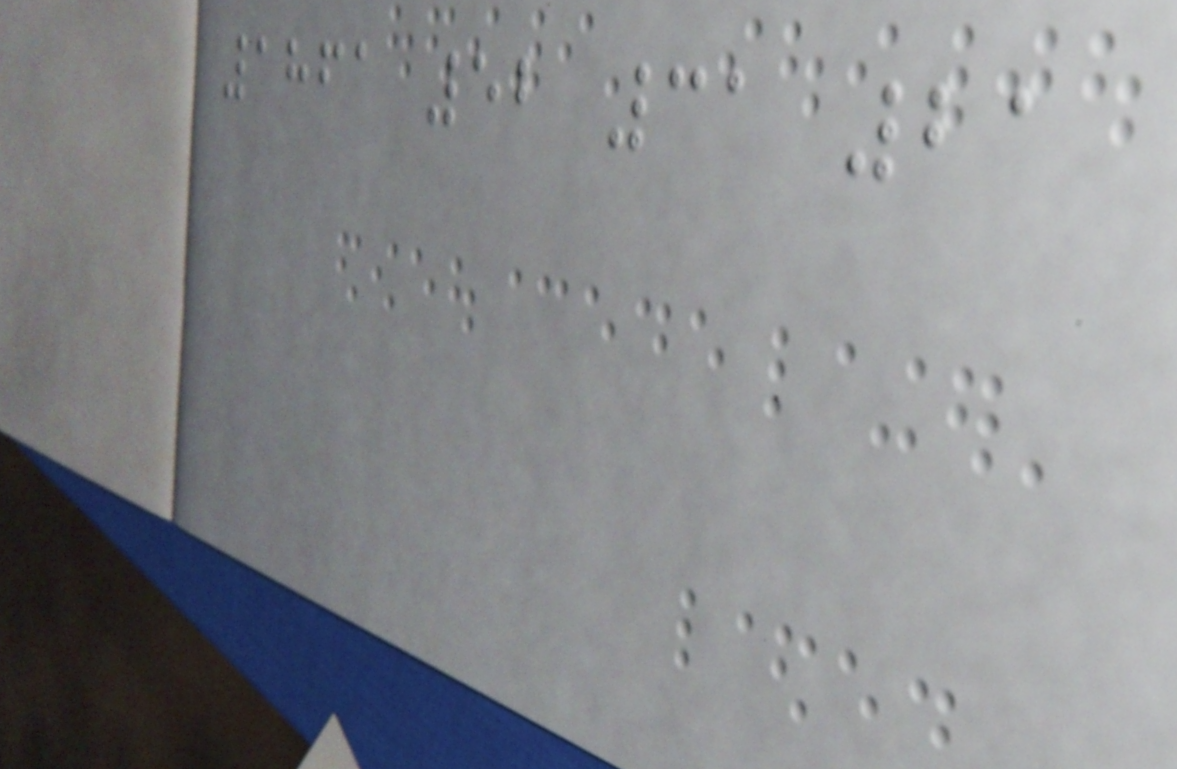1861 52 31 21
